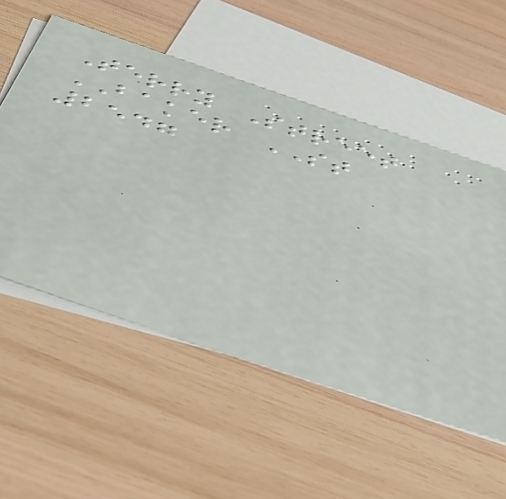Terry Street
BAKER ST
2547
